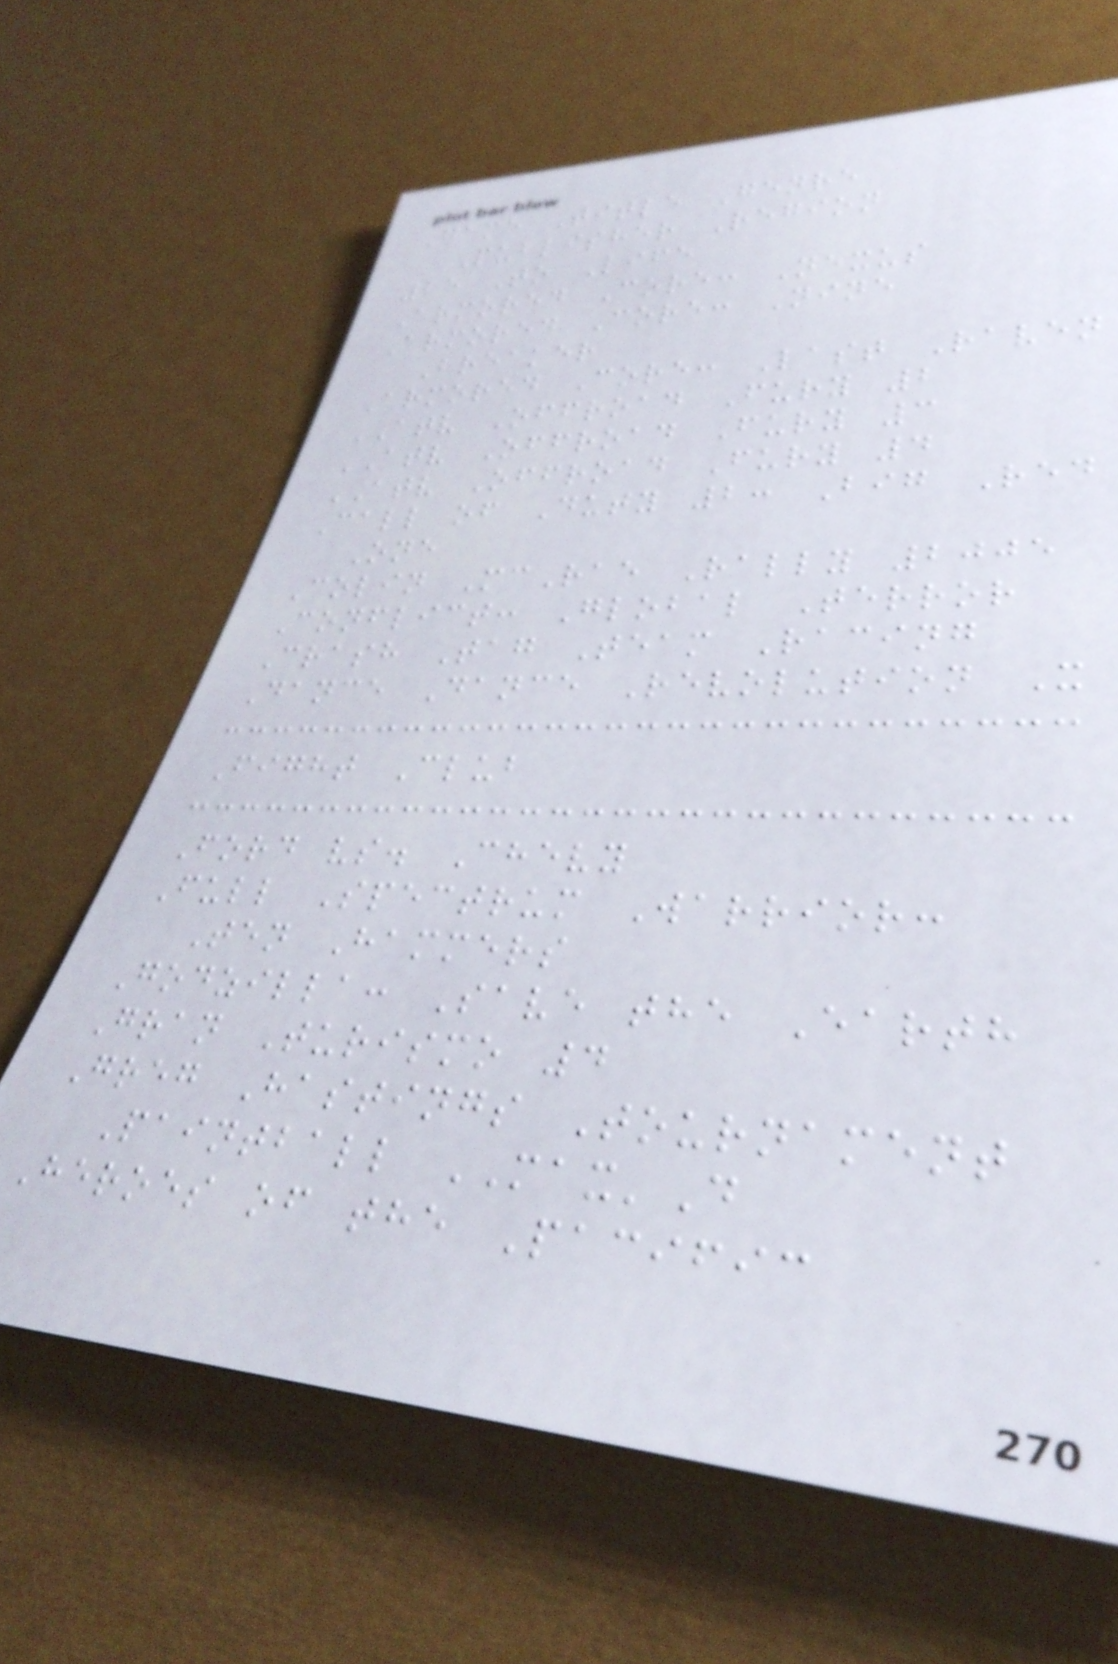Game Title Genre
Publisher Region
25 To Life
Armored Core: Nexus
Armored Core: Nine
Breaker
Armored Core: Last Raven
ATV Offroad Fury 2
ATV Offroad Fury 3
ATV Offroad Fury 4
Call of Duty 2: Big Red
One
Colin McRae Rally 2005
Conflict: Global Terror
Crash Tag Team Racing
Dance Dance Revolution X
Fight Club
Ford vs. Chevy
Full Spectrum Warrior:
Ten Hammers
Godzilla: Save the Earth
Gran Turismo 4
Greg Hastings Tournament
Paintball MAX'D
Heroes of the Pacific
